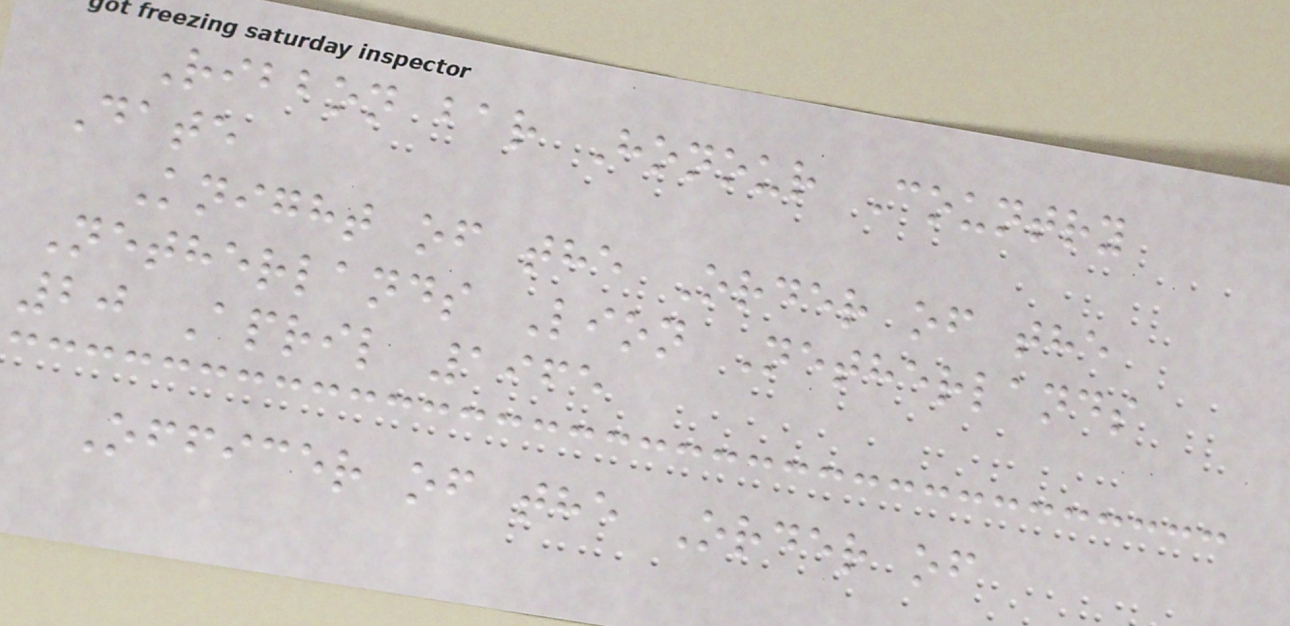Ribbon bar Honour Country
Date
Knight of the Order of the
Netherlands Lion Netherlands
20 April 1965
Officer of the Order of
